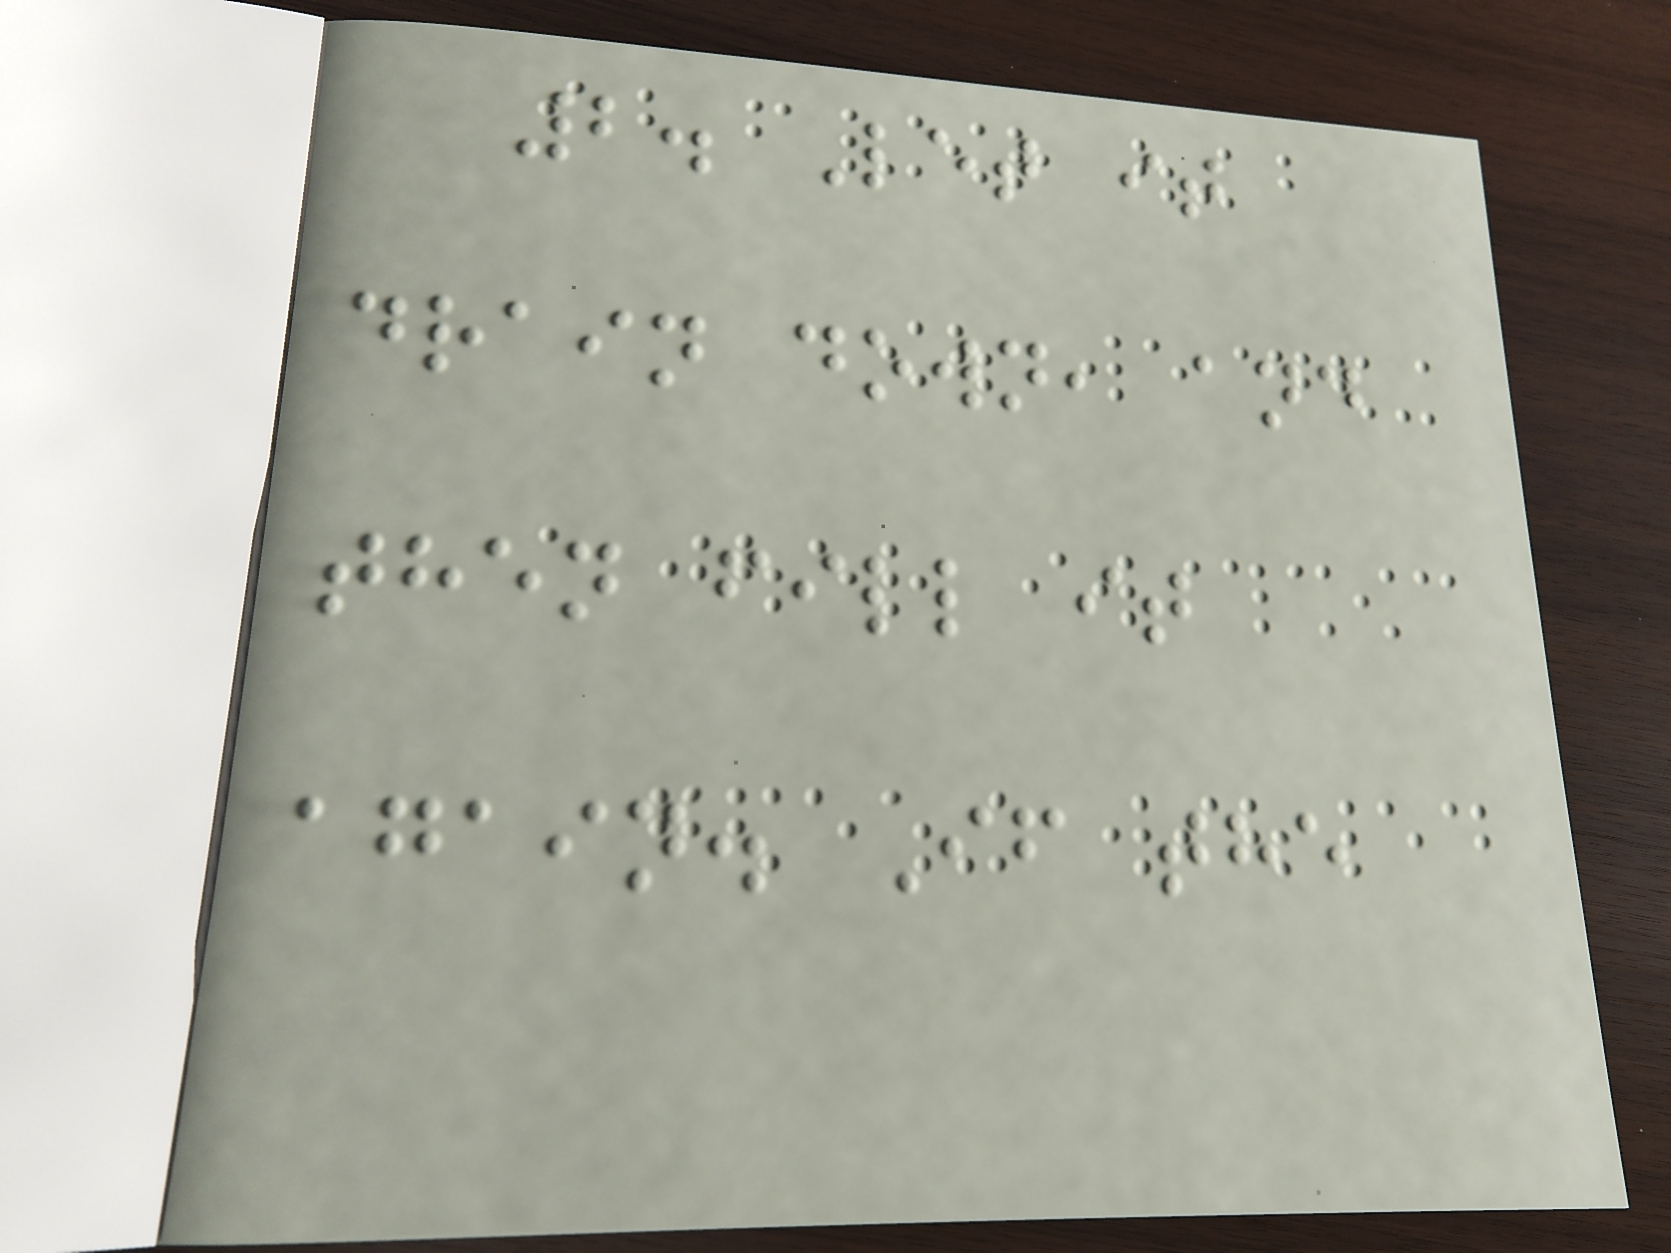2. Let it
drain down, and
then fill it
again. If the
